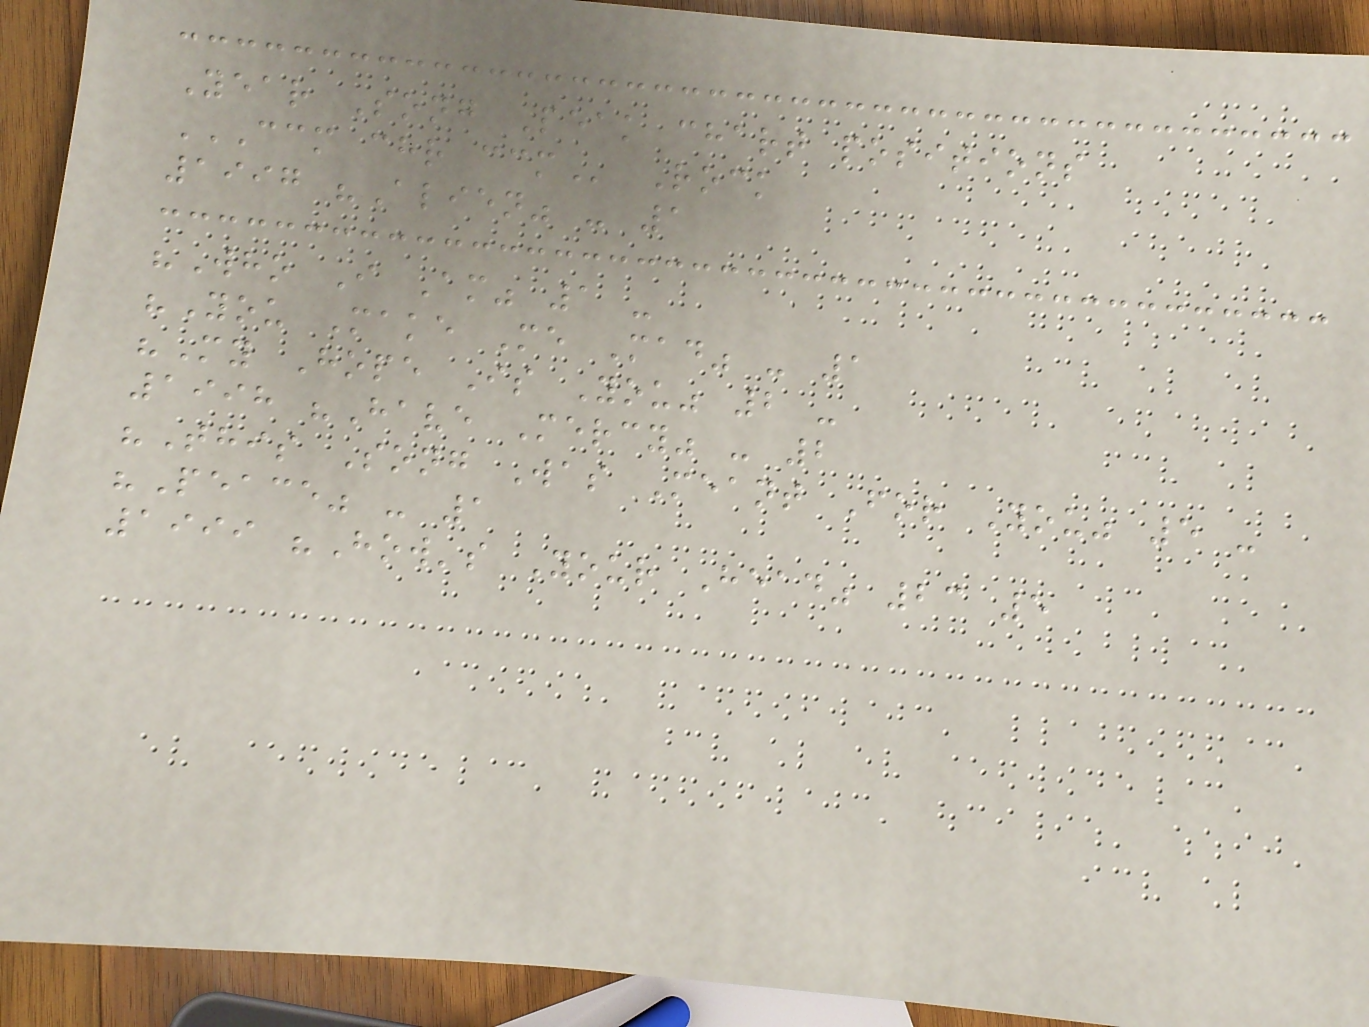Year Song Peak chart positions
CCM CHR CCM Rock
1997 "Alien" - 1
"Who I Am" 1 -
"You Make Me Mad" - 1
"My Hope Is You" 2 -
1998 "Have Mercy" - 2
"This Song Was Meant For You" 5 -
"Peace" - 1
1999 "How's Your Head" 23 5
